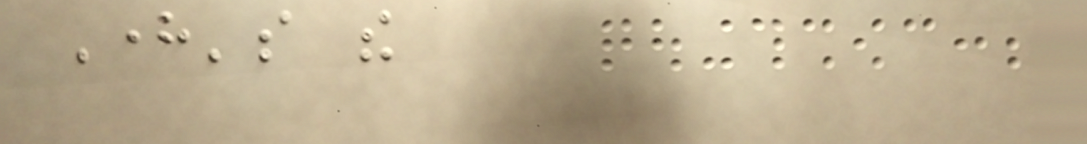Here's the
